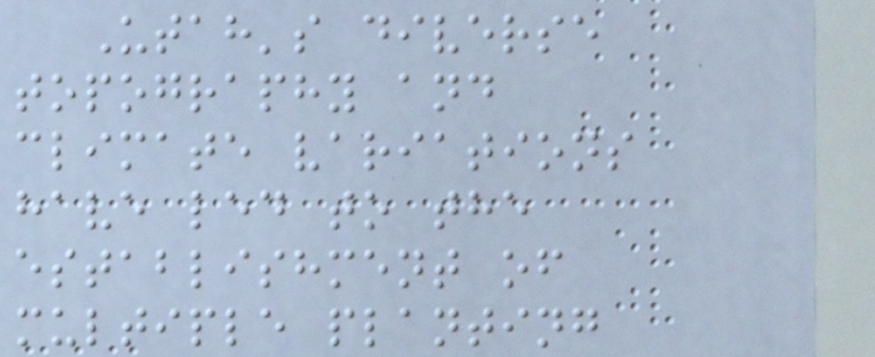Utah's diverse
topography and
climate variations
have led to the
establishment of
multiple planting
